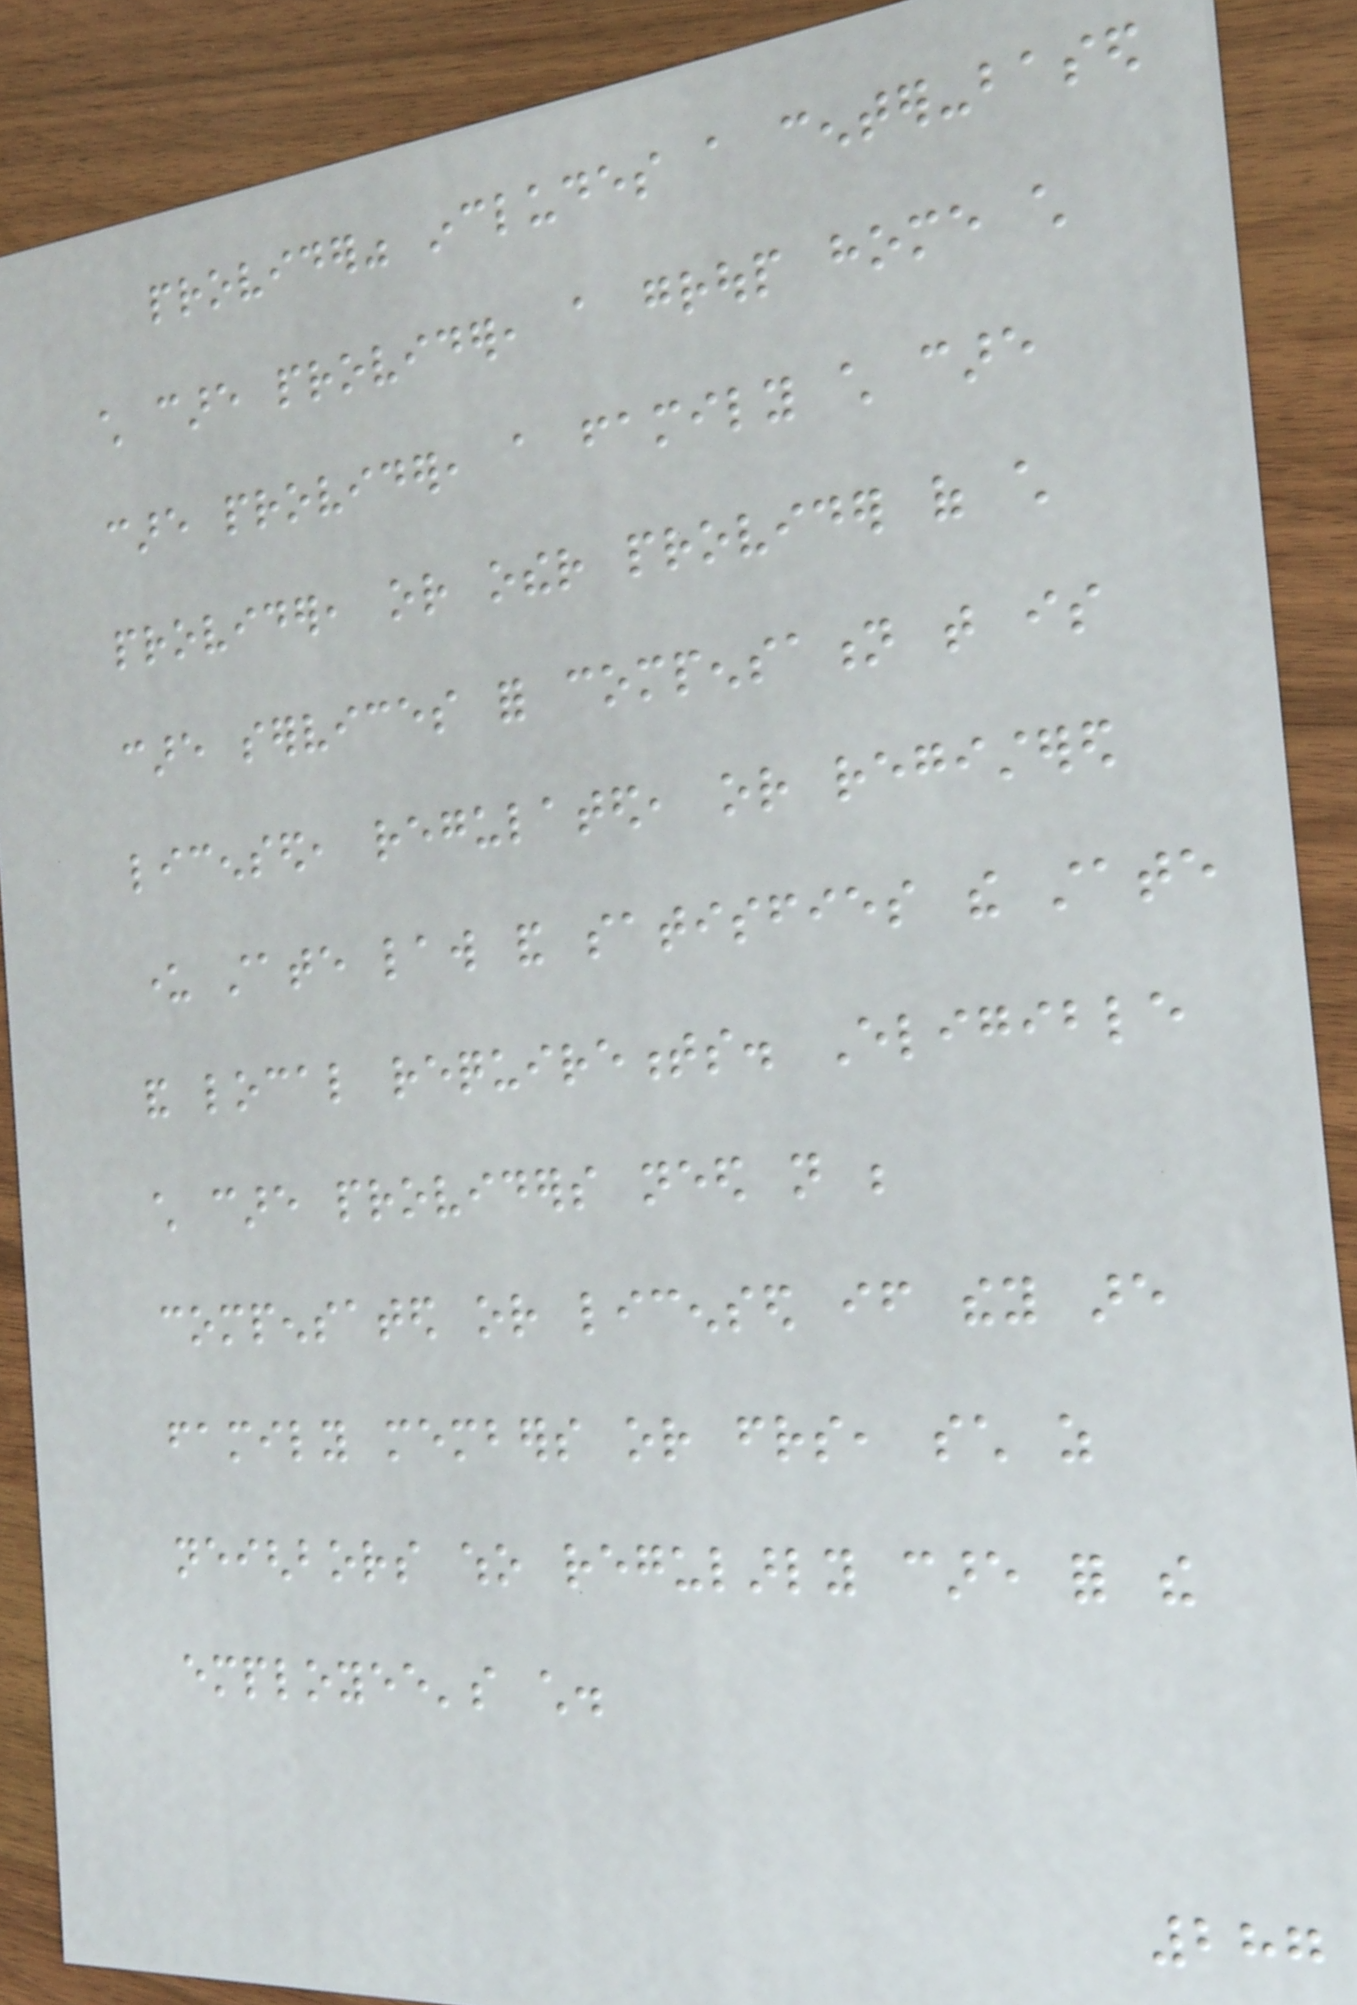provider" includes a center-based
child care provider, a group home child
care provider, a family child care
provider, or other provider of child
care services for compensation that is
licensed, regulated, or registered
under state law and satisfies the state
and local requirements. Eligible
child care providers need not be
compensated or licensed if they are
family members or friends, such as
neighbors who regularly care for the
employee's child.
287
